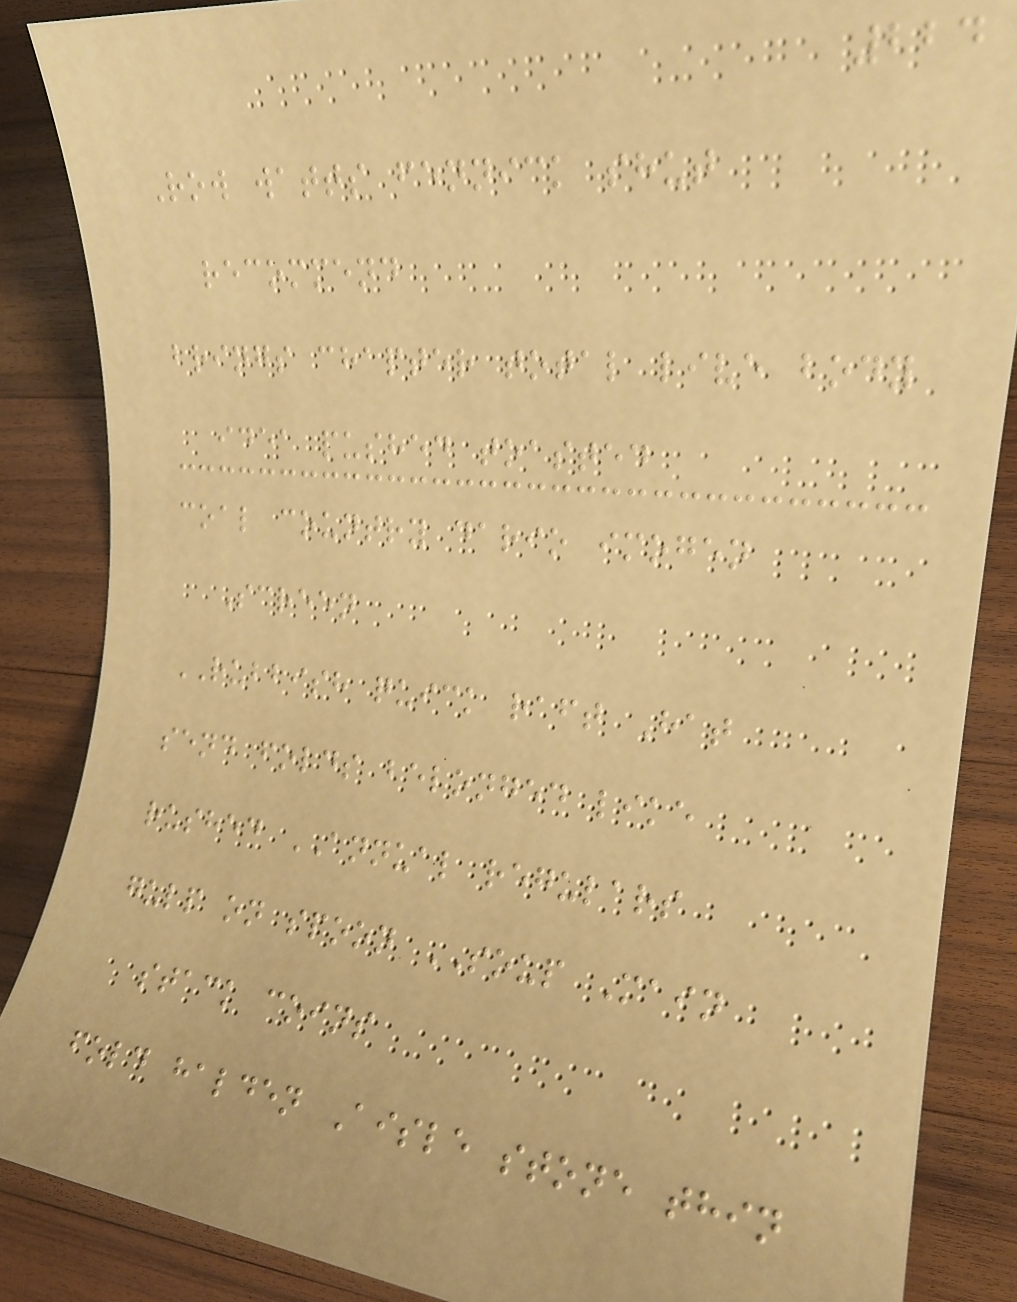224
Row watts fennick shut
recommend
brings chapter total live body
idea pushed toasted
coal country dario imogen
Screen
RUBBISH quick raft Hat
send folds belonged like
rushed ANNUAL regulars
gulp on spoon SOUP Main
stack coins
fold halden Aisle stone thin
